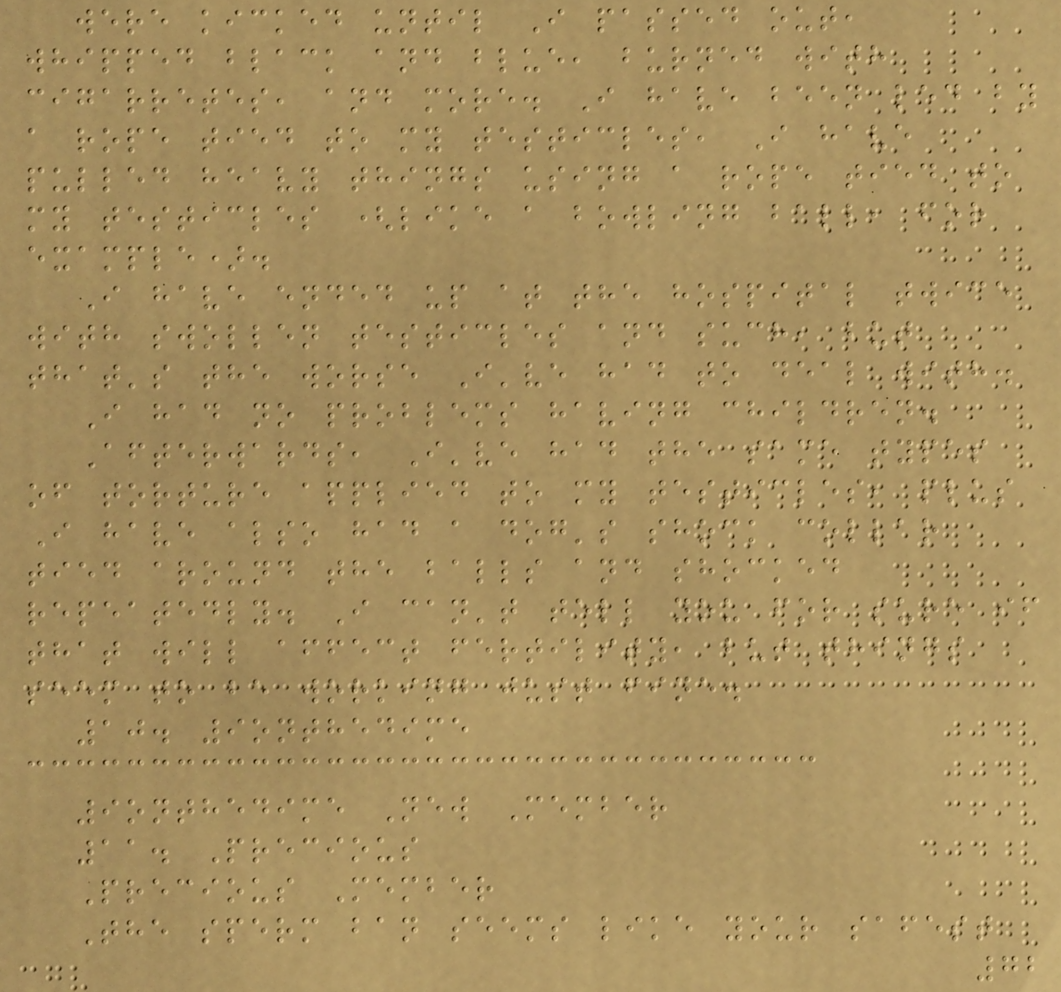were kicked until I passed out,
whipped black and blue, burned with
cigarretes, and more. I have been led by
a rope tied to my testicles, I have
pulled heavy things using a rope tied to
my testicles (like a bowling ball, for
example).
I have ended up at the hospital twice
with swollen testicles and such, but
that's the worse I've had to deal with.
I had no problems having children.
Afterwards, I've had the same types
of torture applied to my testicles, plus
I have also had a dog's shock collar
tied around the balls and shocked
repeatedly. I can't tell you for sure if
that will affect fertility, but things
seem to be working just fine.
10. 9onthedime
9onthedime New Member
11. Precious
Precious Member
The sperm ban seems like your safest
72
